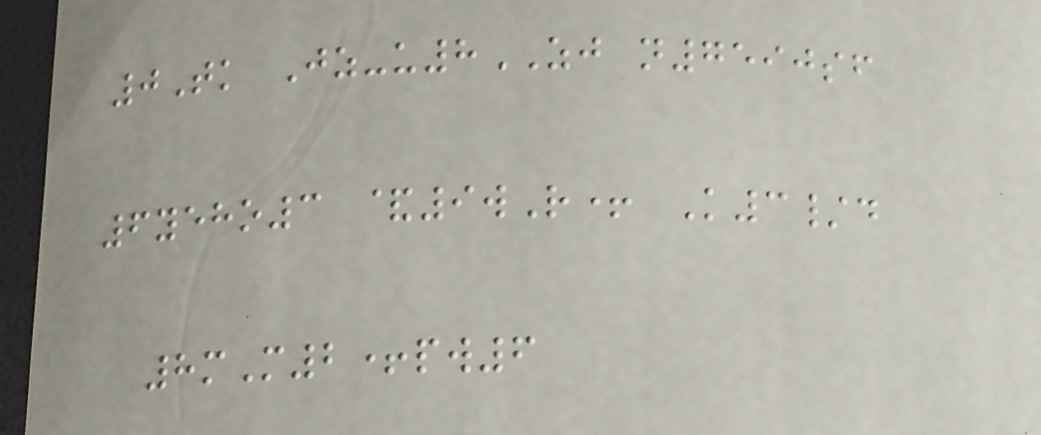0Tk Jz-u8ZJ n7590sf
6yeho3 &9wR+ K3/d
8mM2+pw6
